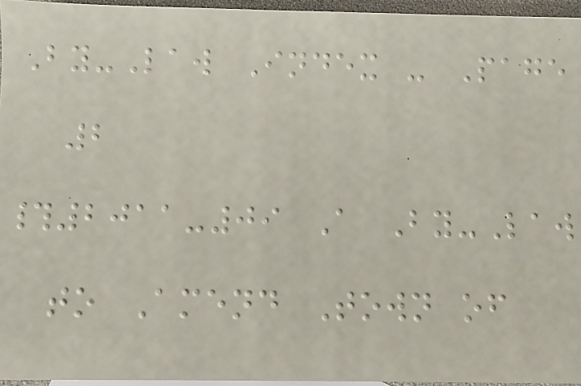By-Law Index - Page
2
#2011-09 A By-Law
to Amend Town of
